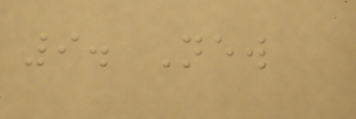9. New
